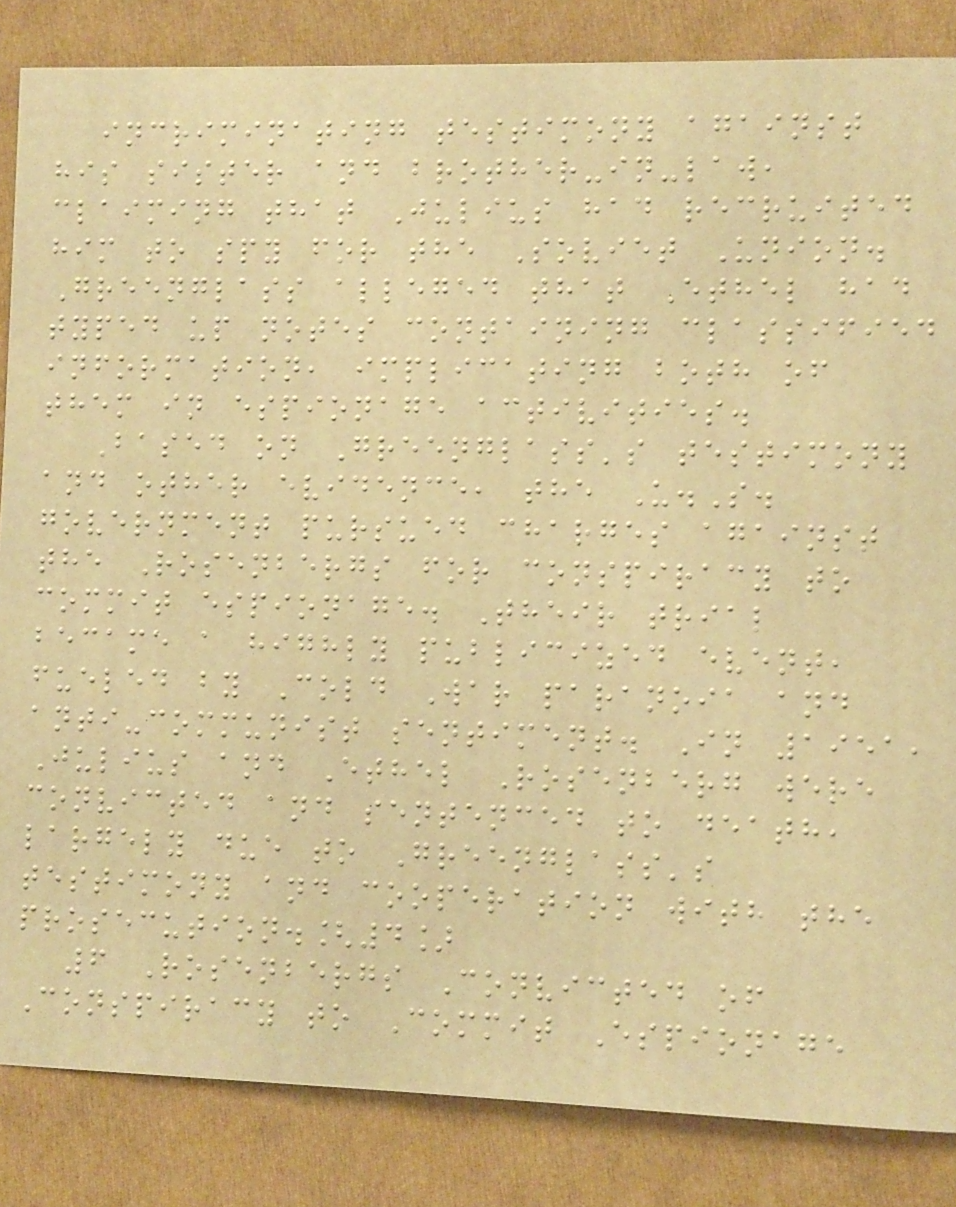incriminating testimony against
his sister and brother-in-law,
claiming that Julius had recruited
him to spy for the Soviet Union.
Greenglass alleged that Ethel had
typed up notes containing classified
information, implicating both of
them in espionage activities.
Based on Greenglass's testimony
and other evidence, the U.S.
government pursued charges against
the Rosenbergs for conspiracy to
commit espionage. Their trial
became a highly publicized event,
fueled by Cold War paranoia and
anti-communist sentiment. In 1951,
Julius and Ethel Rosenberg were
convicted and sentenced to death,
largely due to Greenglass's
testimony and cooperation with the
prosecution.[4]
6 Rosenbergs Convicted of
Conspiracy to Commit Espionage
